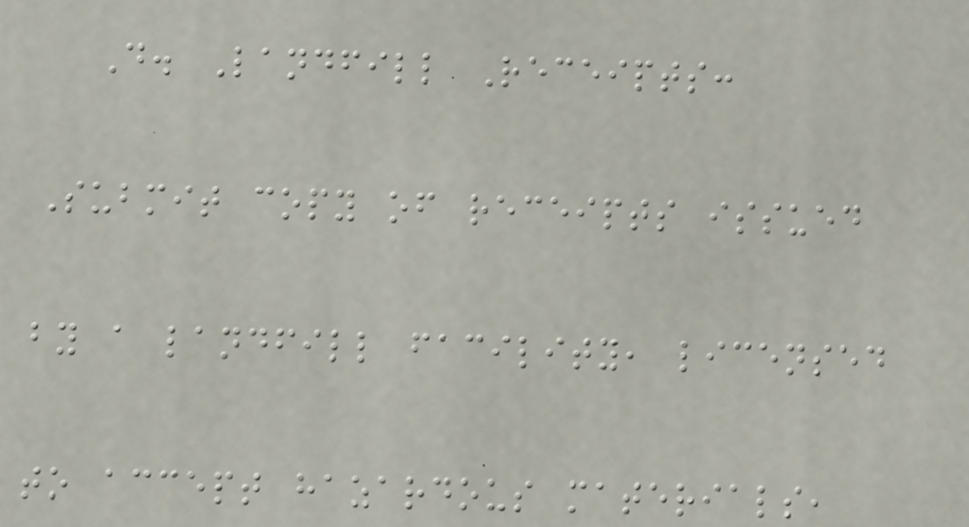D. Landfill Receipts:
Submit copy of receipts issued
by a landfill facility, licensed
to accept hazardous materials,
